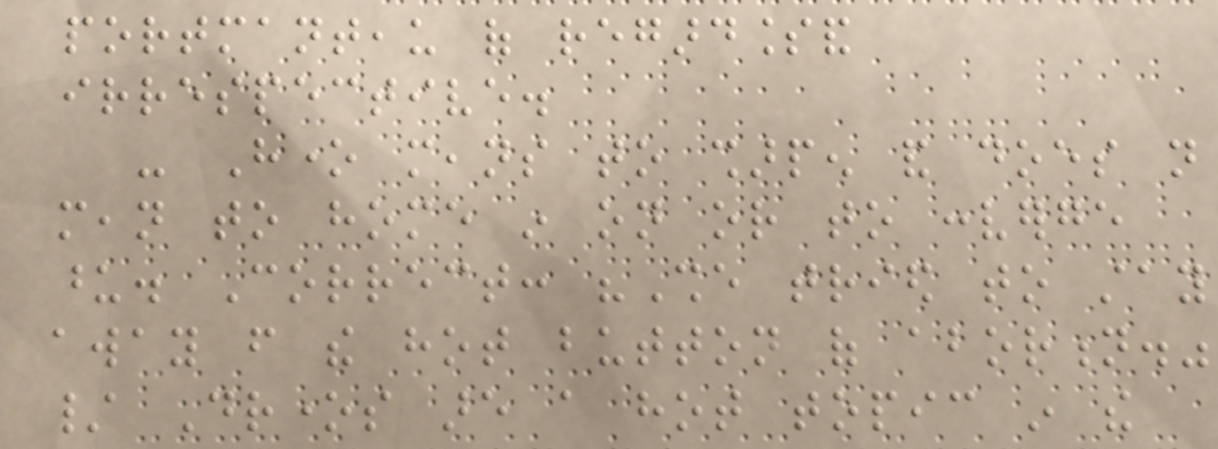portmanteau of regardlessand
irrespective.
- Hone means to sharpen and does not
mean to home in on or to converge
upon. Correct: "She tried to stay
away from the hot button of abortion."
/ Drones are a hot topic in the
